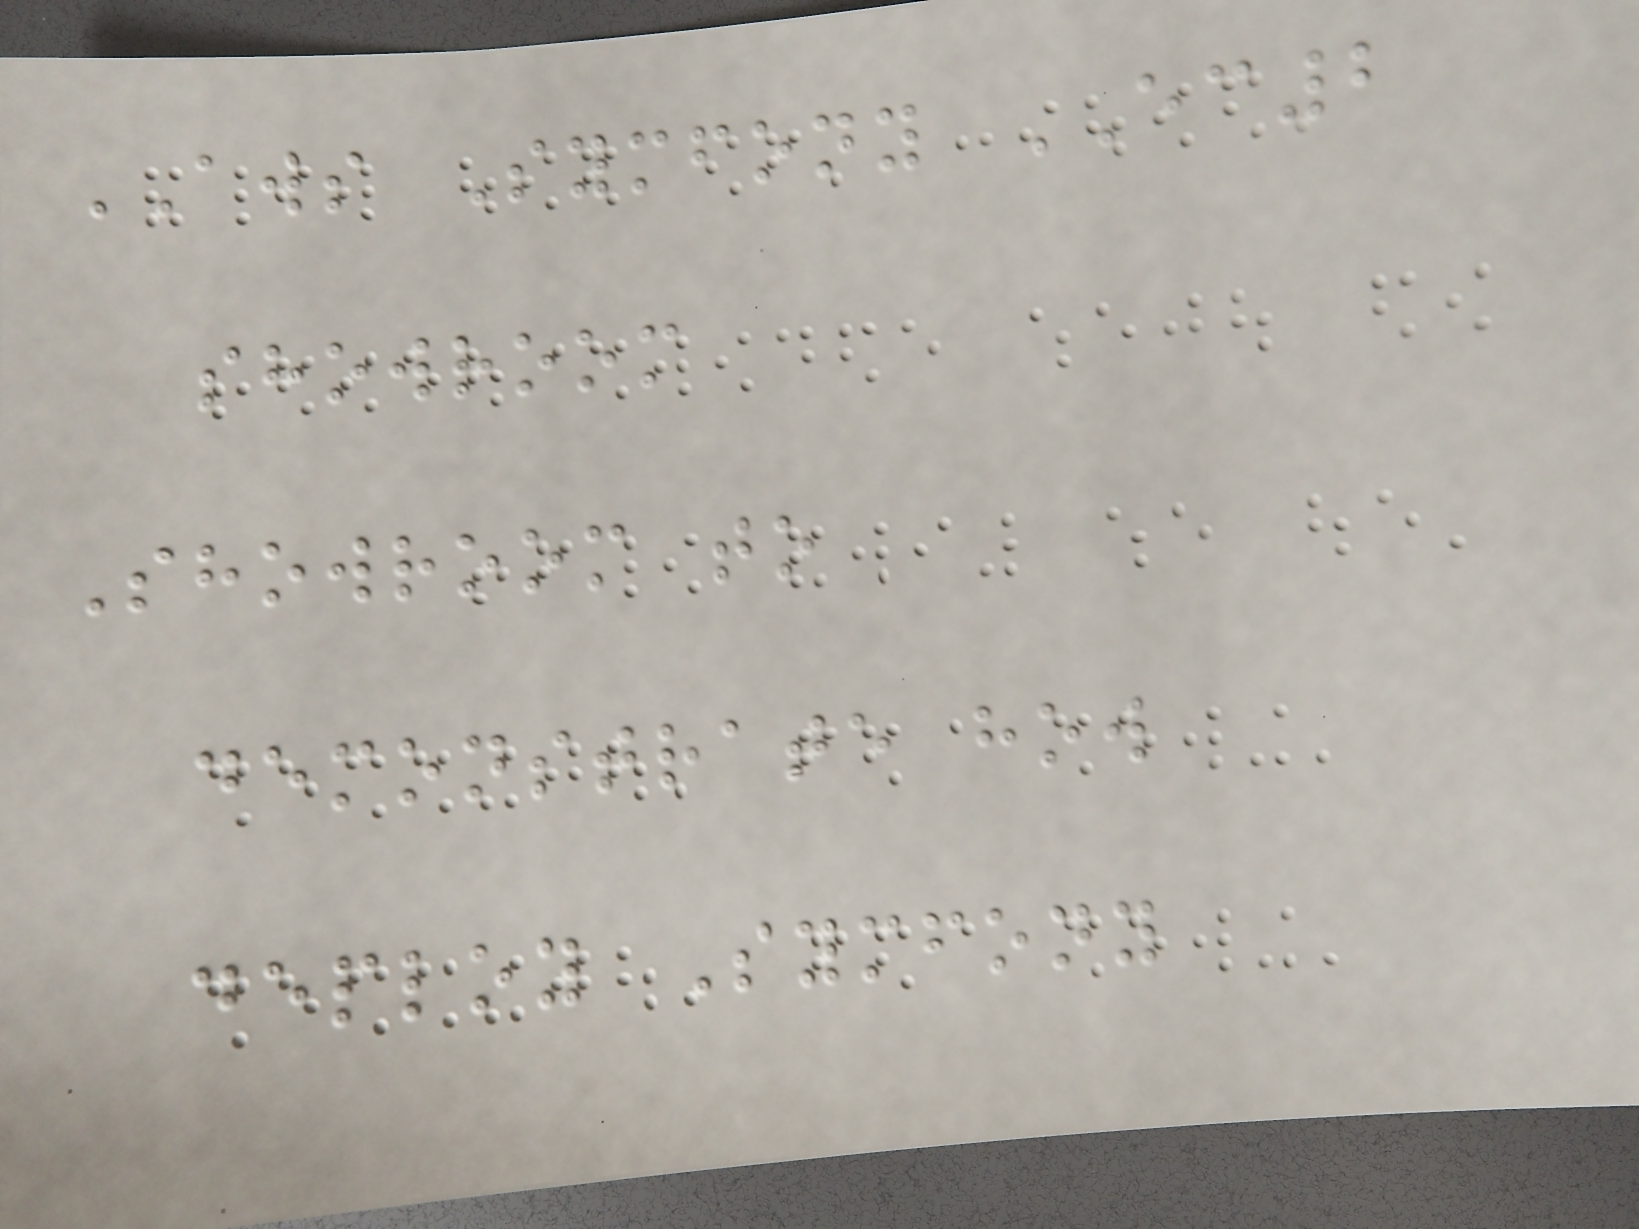AWS Symfony EC2
showroom
Showroom to
demonstrate how
deploy Symfony
